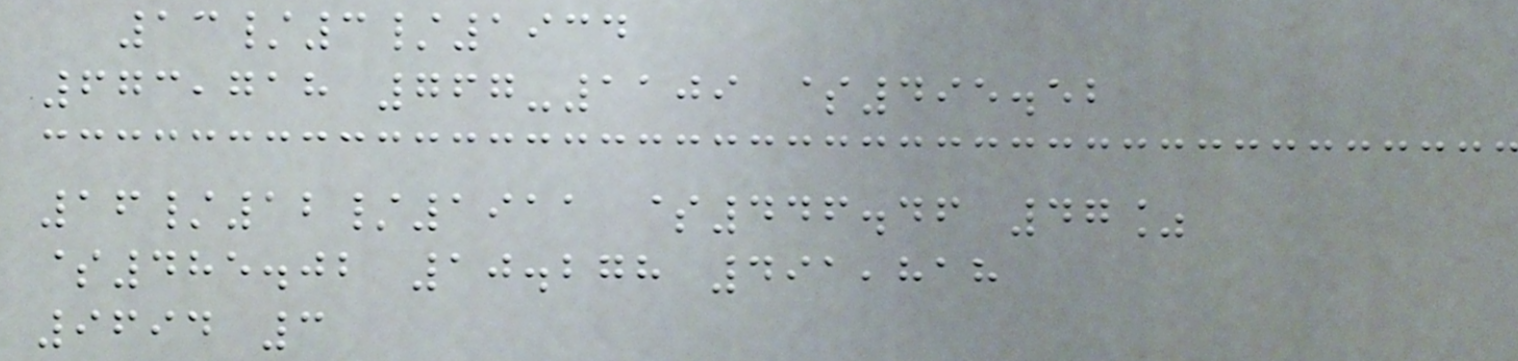13/3/1934
673,718 767-1109 $495.52
16/12/1911 $446.46 47%
$485.02 10.278 491,818
9694 3
